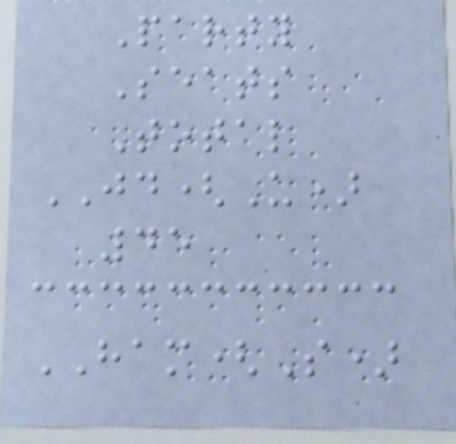Party
Seats
Total
JD(U)
45
HAM(S)
